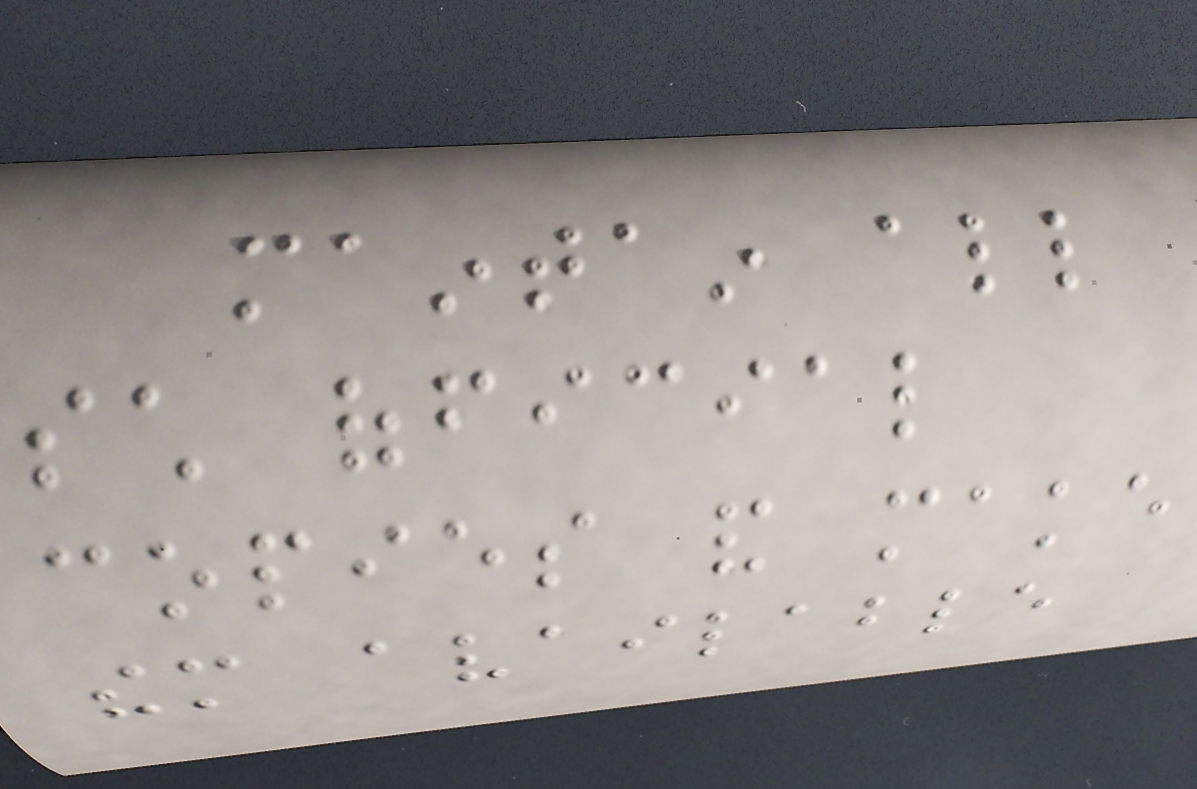maintain all
such official
copies and make
them available
